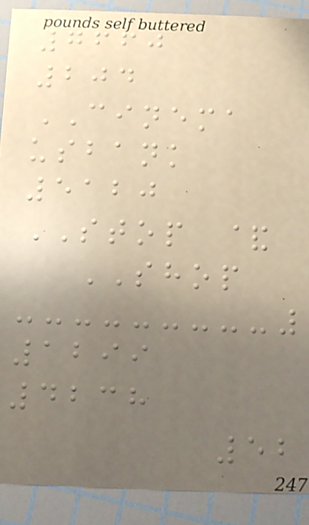7660
204
CINEMA
usbank
5120
STOP &
SHOP
1299
4238
52
